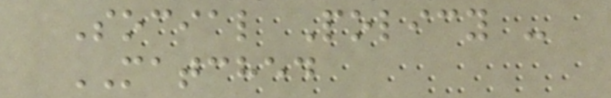Social Policy -
MATCHED
